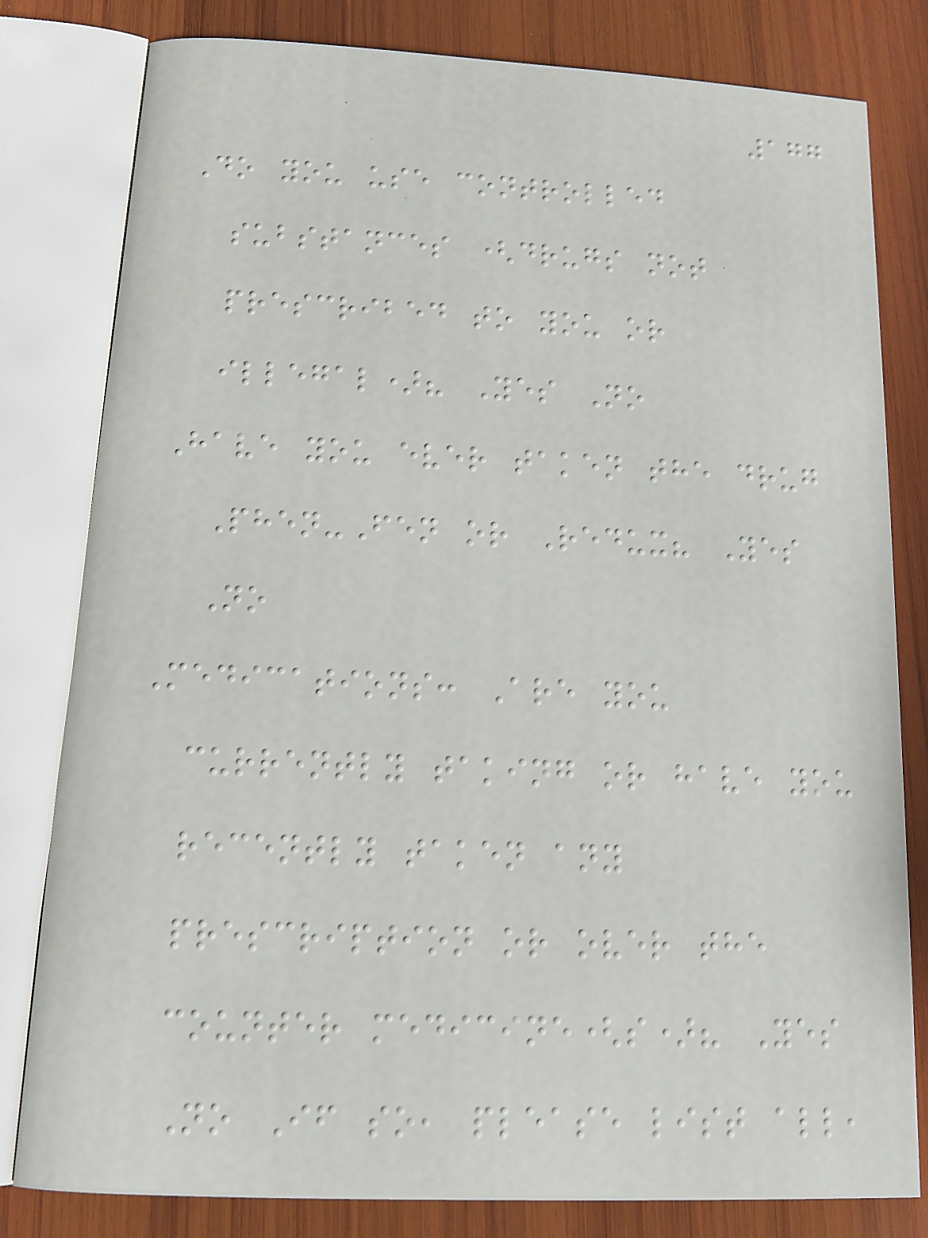177
Do you use controlled
substances (drugs not
prescribed to you or
illegal)? Yes No
Have you ever taken the drug
Phen-Fen or Redux? Yes
No
Medications: Are you
currently taking or have you
recently taken any
prescription or over the
counter medicine(s)? Yes
No If so, please list all,
